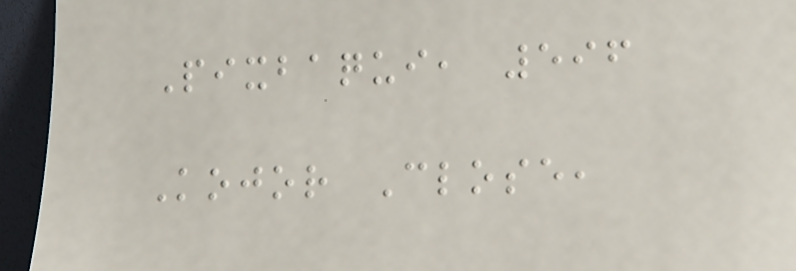Pixbaqui, 596
Kojor Close,
